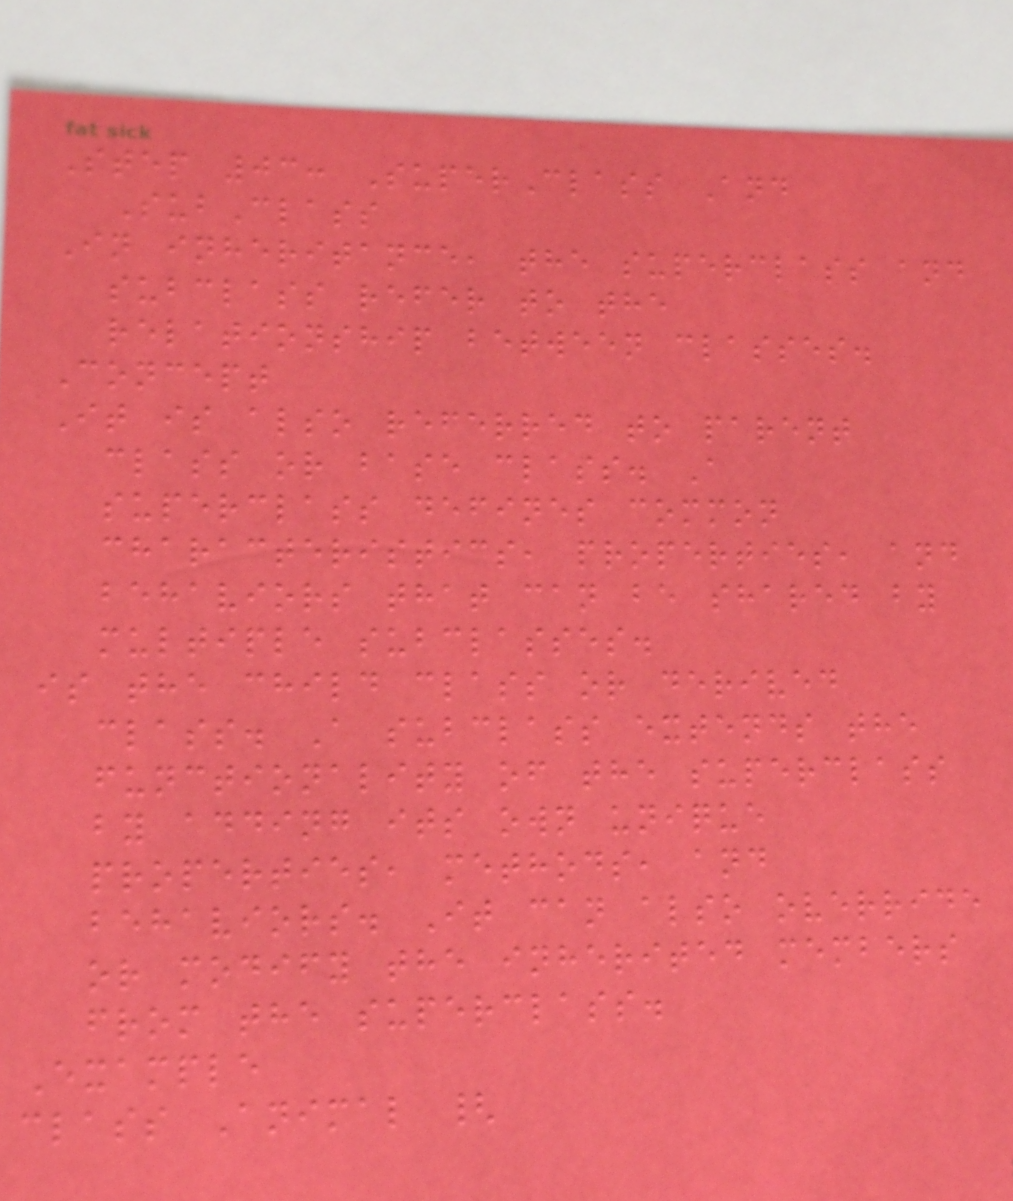Step 03: SuperClass And
SubClass
In inheritance, the superclass and
subclass refer to the
relationship between classes.
Concept
It is also referred to parent
class or base class. A
superclass defines common
characteristics, properties, and
behaviors that can be shared by
multiple subclasses.
is the child class or derived
class. A subclass extends the
functionality of the superclass
by adding its own unique
properties, methods, and
behaviors. It can also override
or modify the inherited members
from the superclass.
Example
class Animal {
